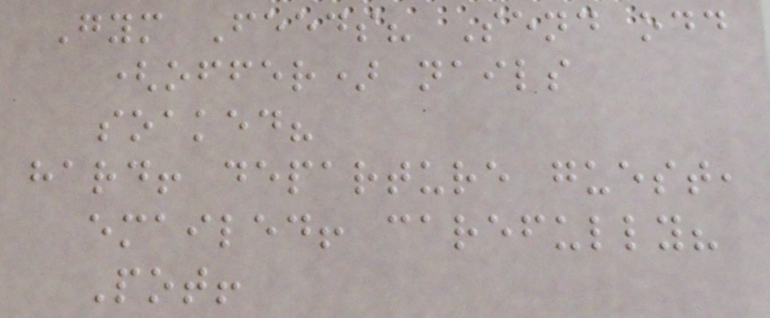Gym Feeds? Send odd
(offer) nails
soaked?
hard! departure guest,
emailed! carefully?
Pot!
